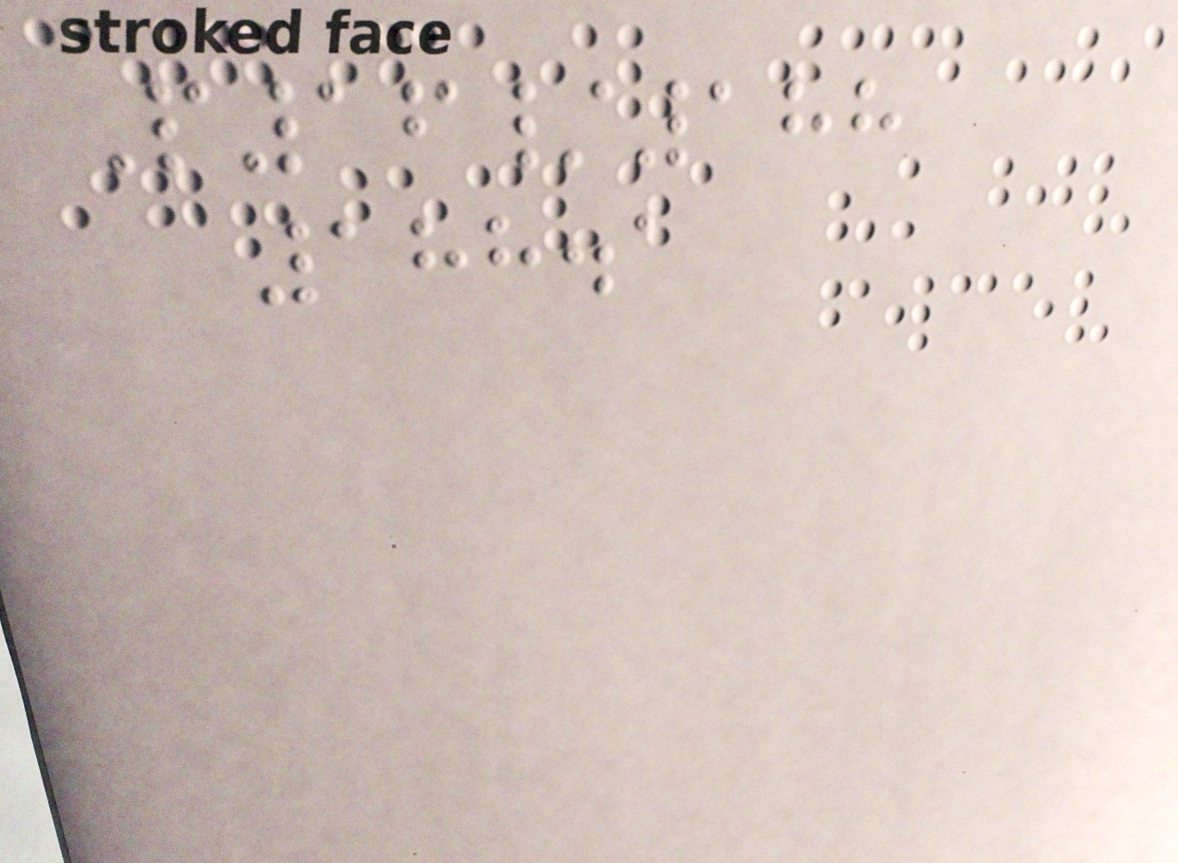P16/188
188.1
